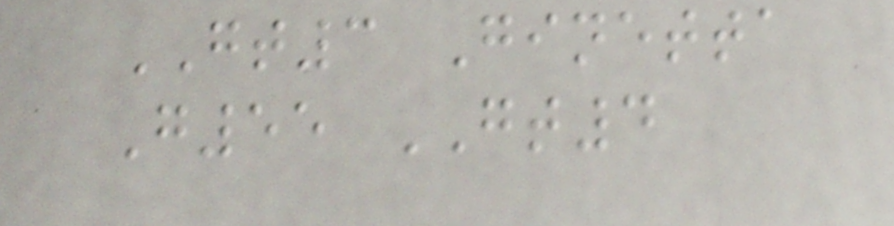GT3 Ginetta
G55 GT4
